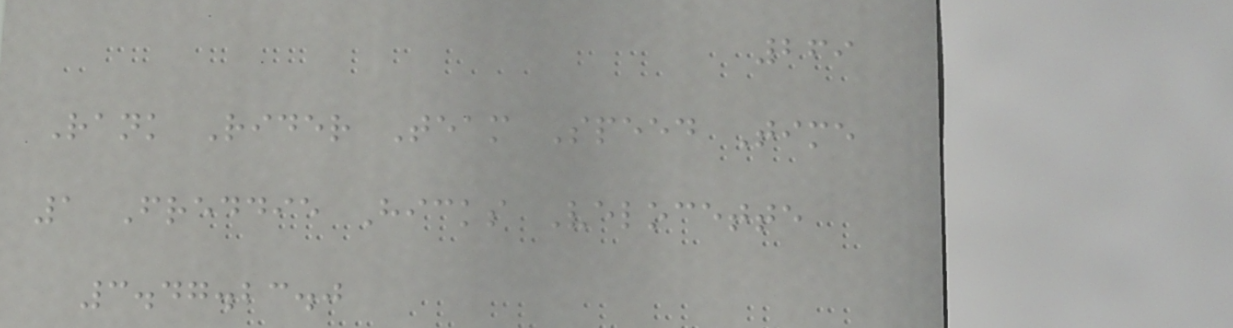269
Rank Rider Team Speed Time
1 Freddie Hicks Velocette
3.47.23.0
